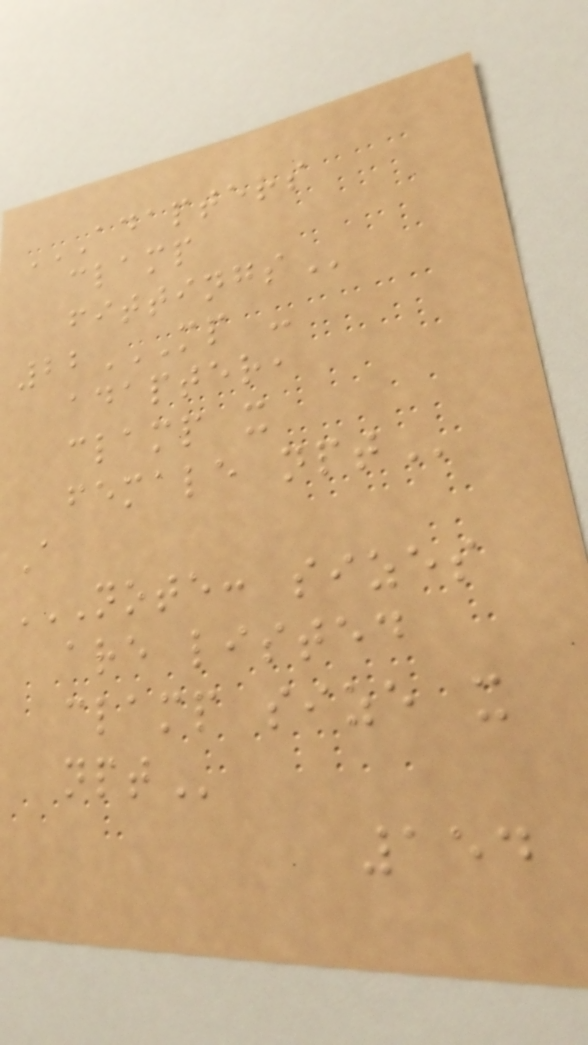ADAPTERS
CLAMP
FITTINGS
22MP -
ADAPTER,
CLAMP X
FEMALE NPT
A
NOTE: SIZES
ARE LISTED
CLAMP SIZE X
NPT
154
